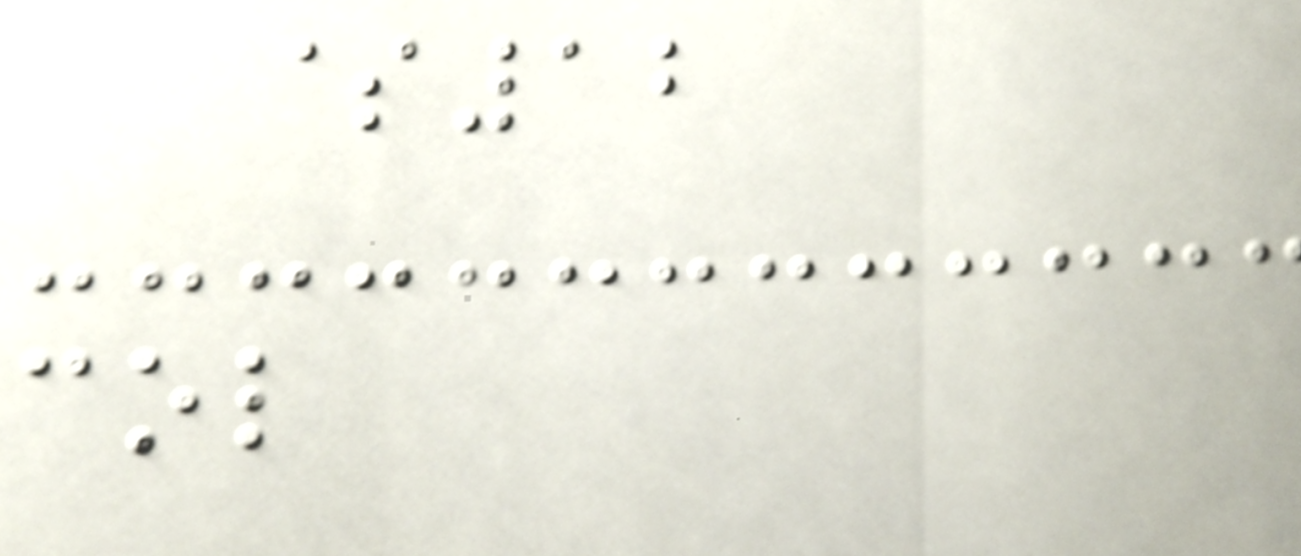$12
col
